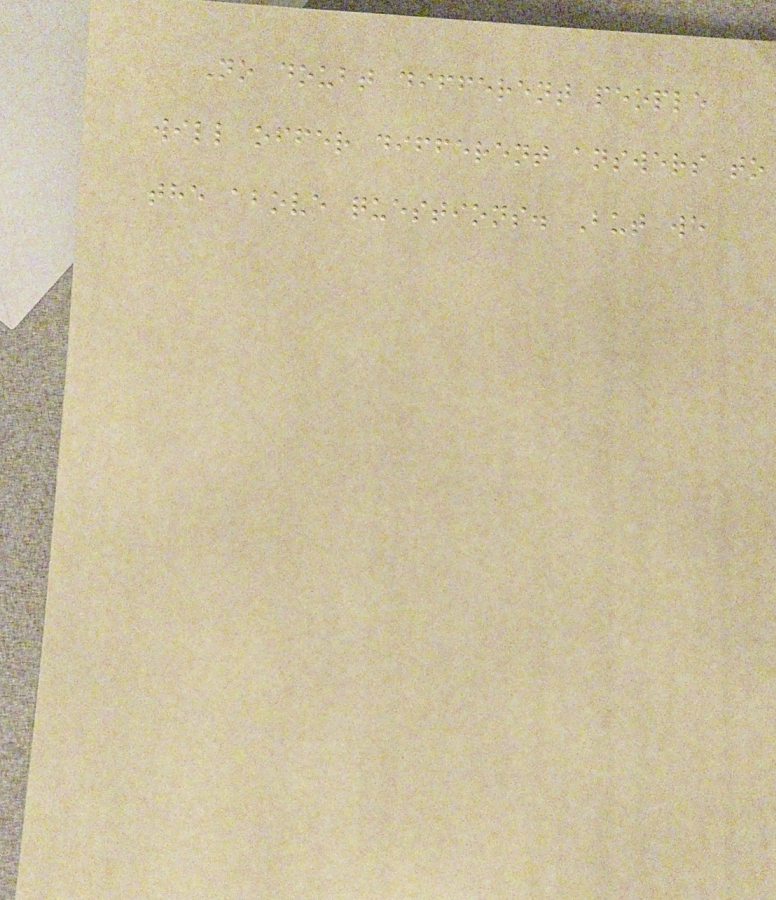No doubt different people
will offer different answers to
the above questions. But we
